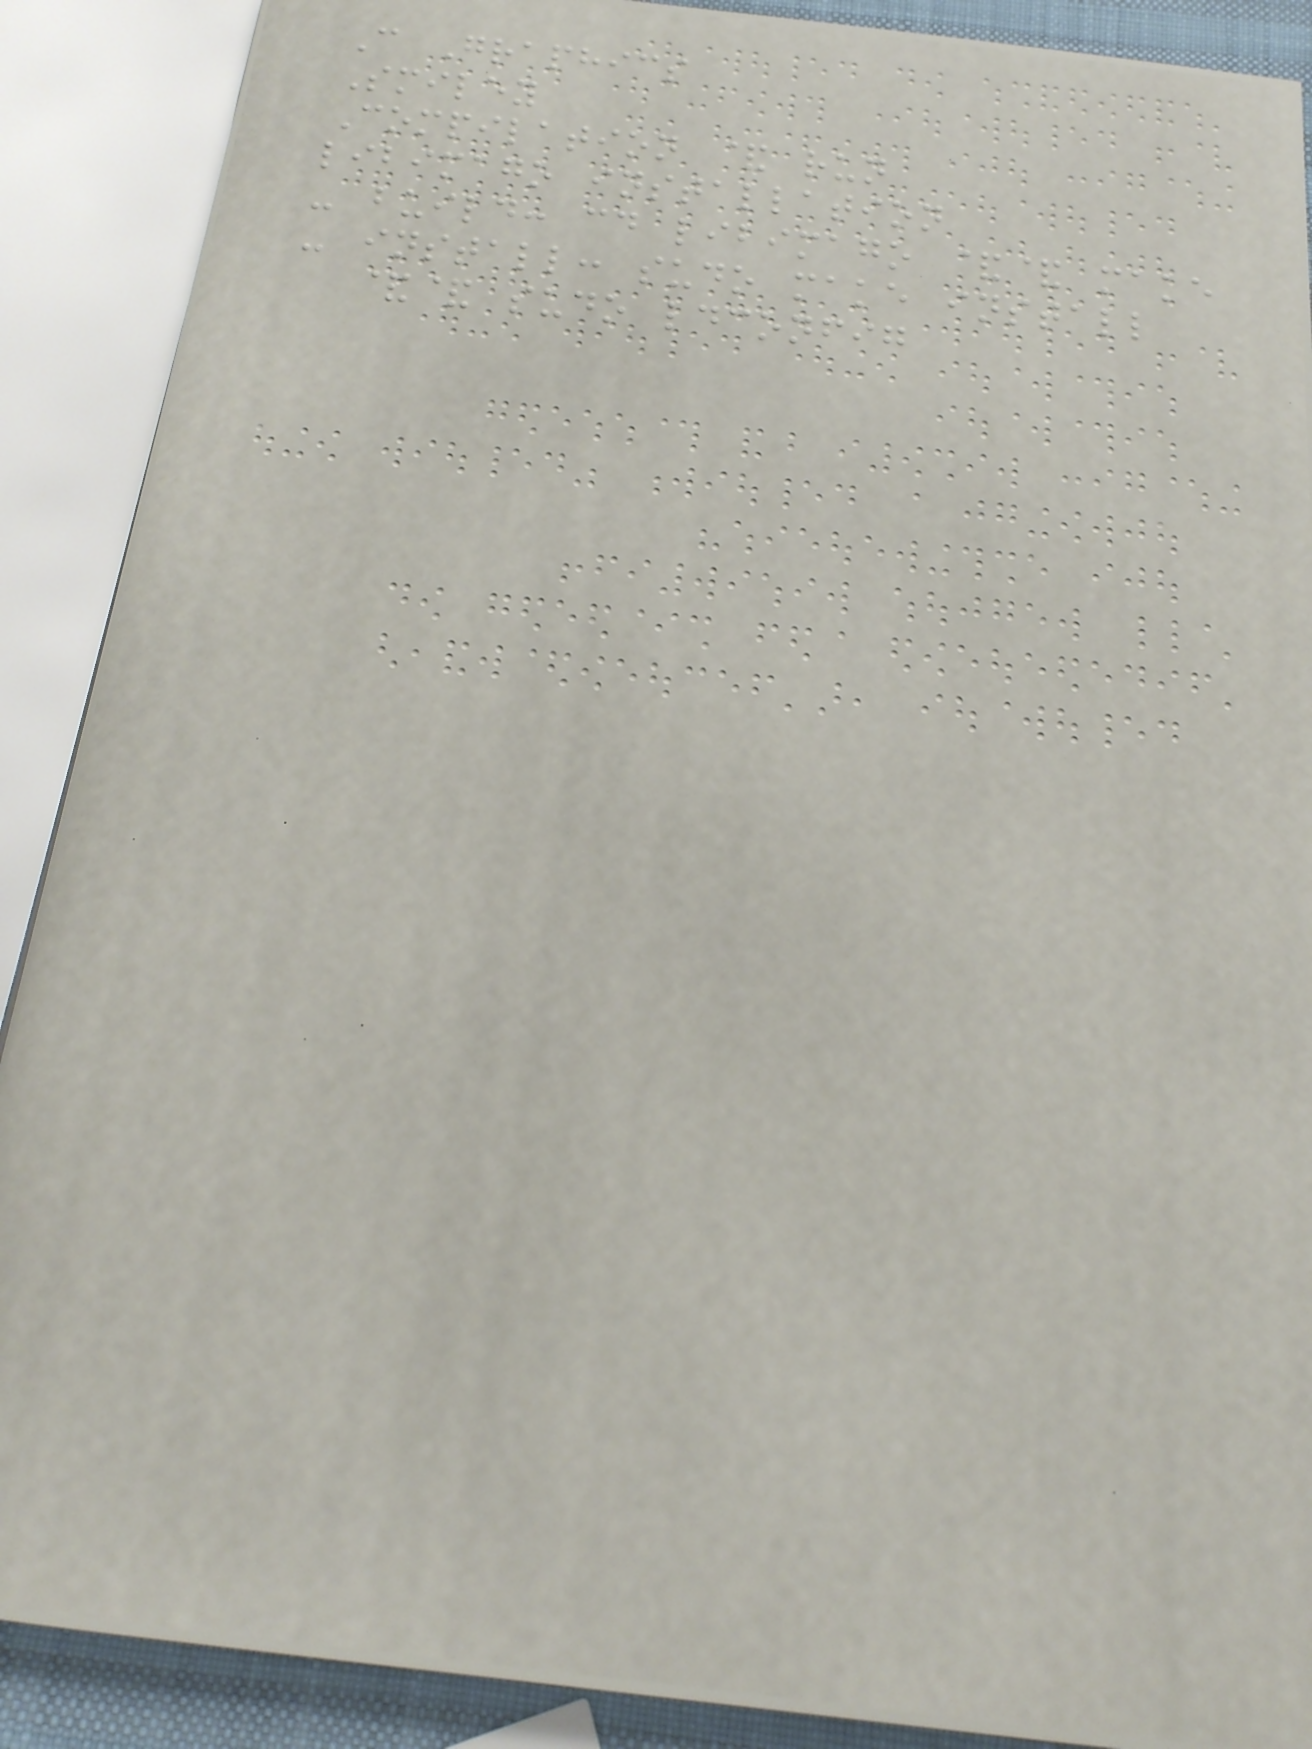C Graphics
Smiley
Compilation & run
libimago installation
- build: cd libimago && make
- install: sudo make install
&& sudo ldconfig
